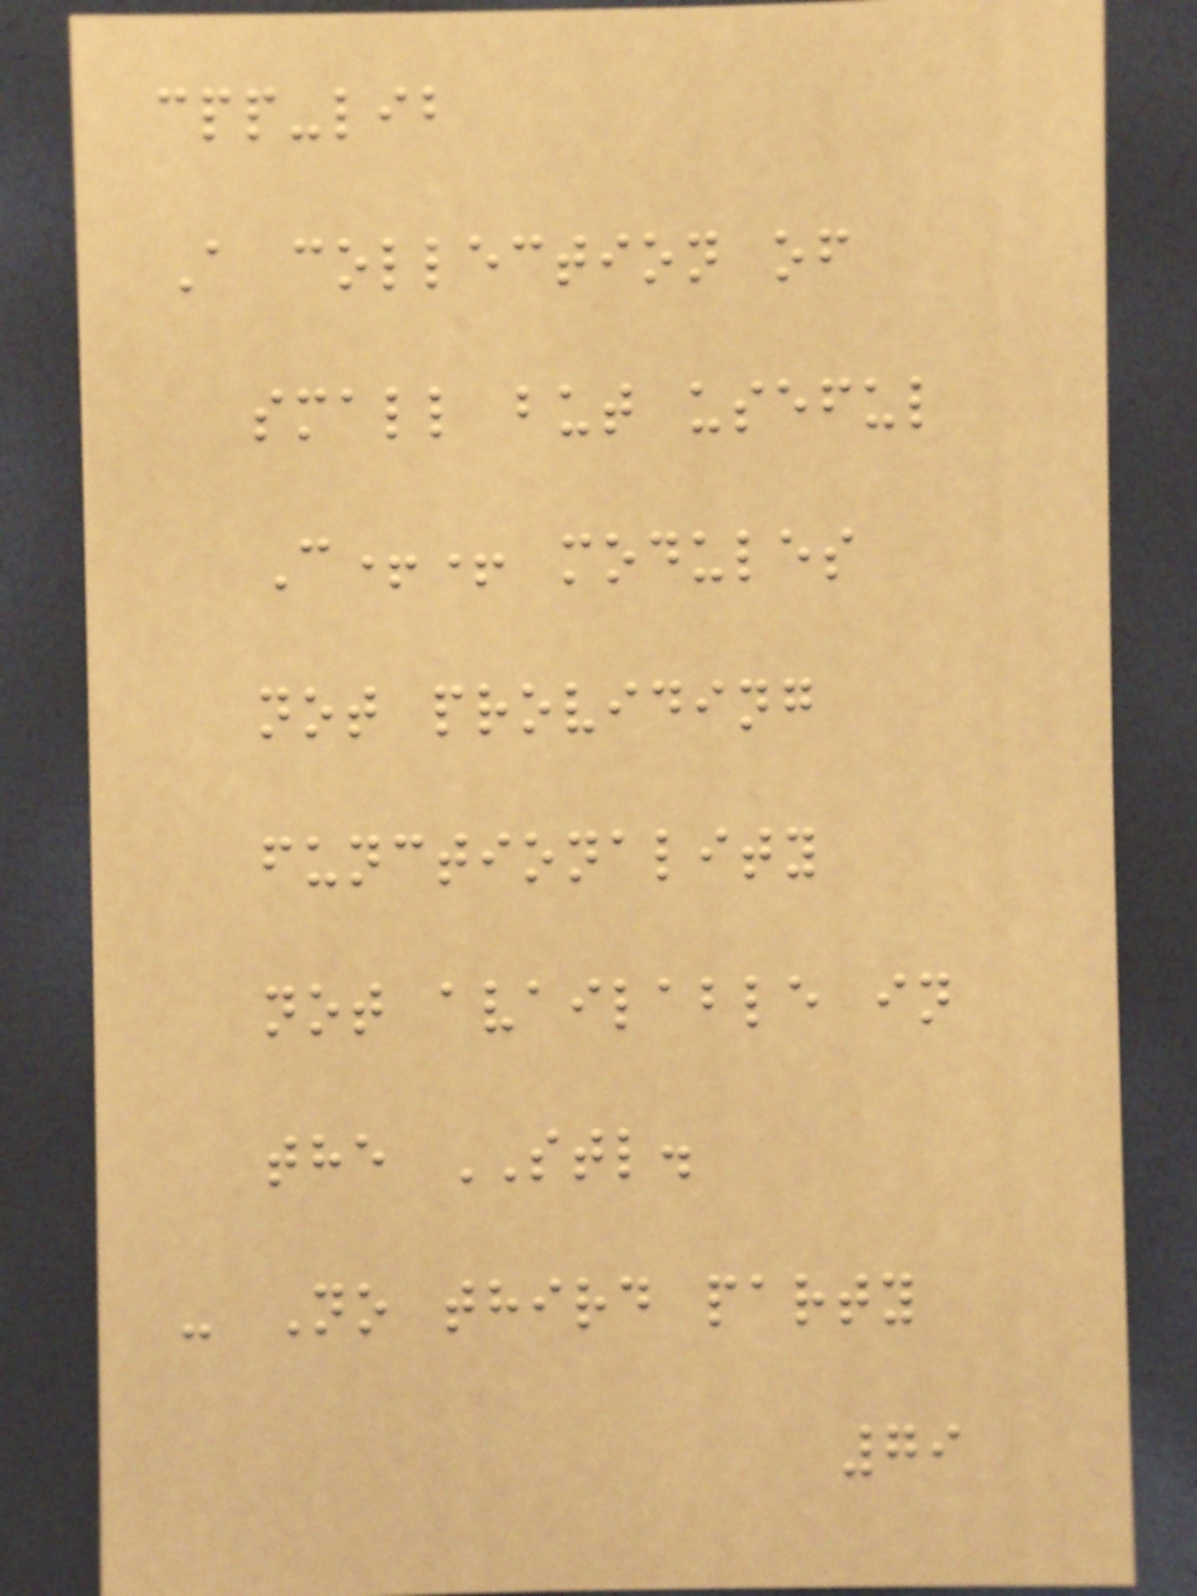cpp-lib
A collection of
small but useful
C++ modules
not providing
functionality
not available in
the STL.
- No third party
79
